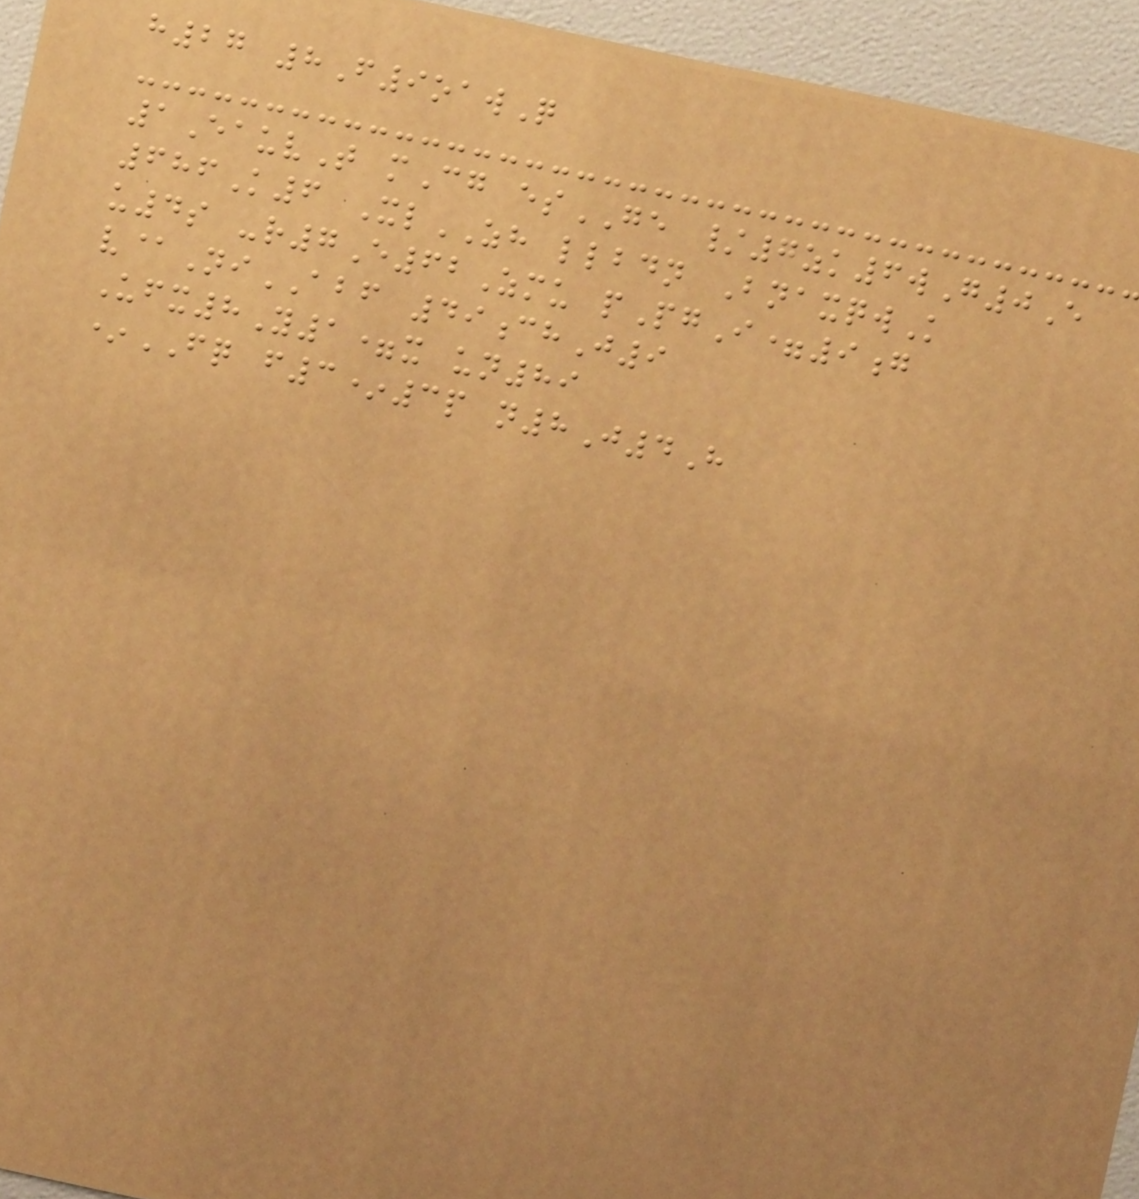h27 8F9oawQ
1EauvT mCg esGE /7zk6wG0E
686K6 XlZH llbdn BnaxqwK
u4s -r7E62Zmu pPgI=9g
v@NiABF 49chJ9
Ufx8Y1=x un89
*FQ f3*3p n8J4H
